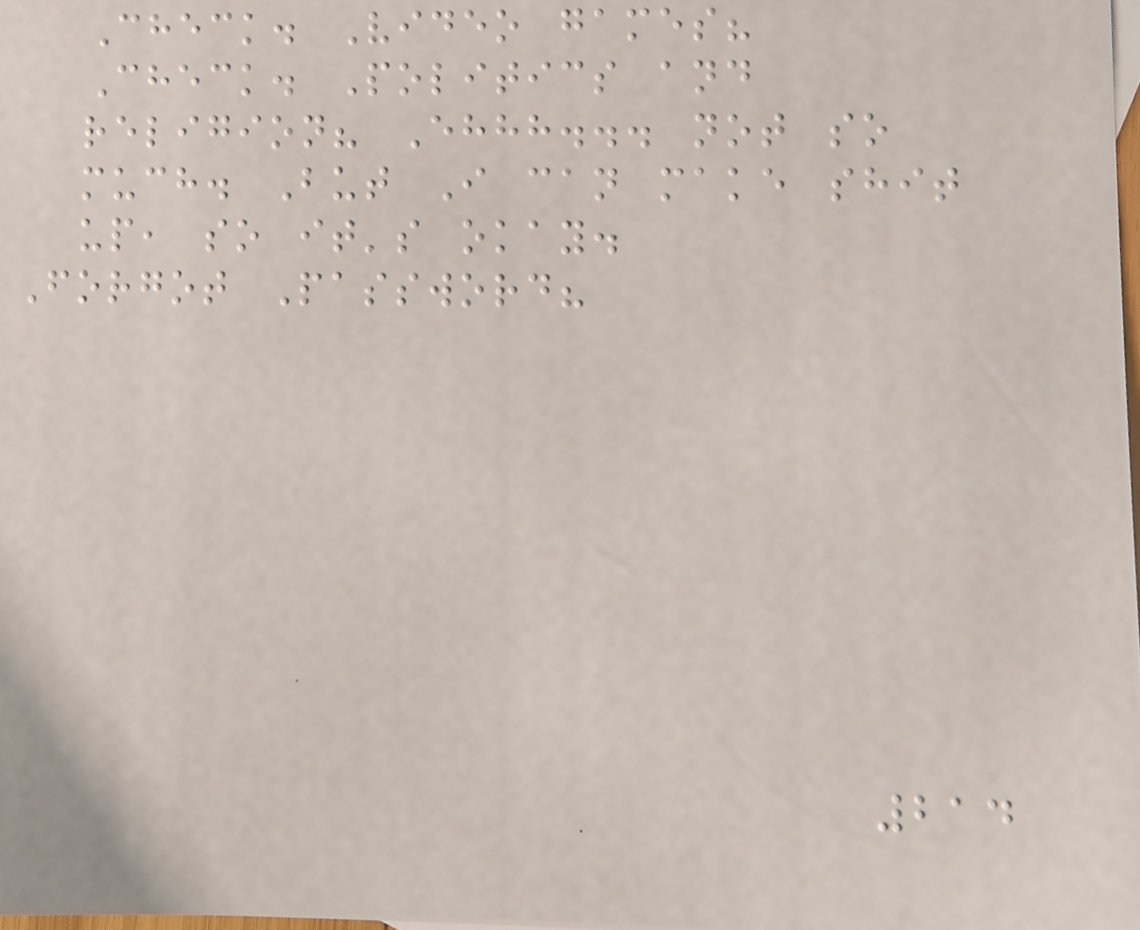Check. Video games?
Check. Politics and
religion? Ehhh... not so
much. But I can make shit
up, so it's okay.
Forgot Password?
214
